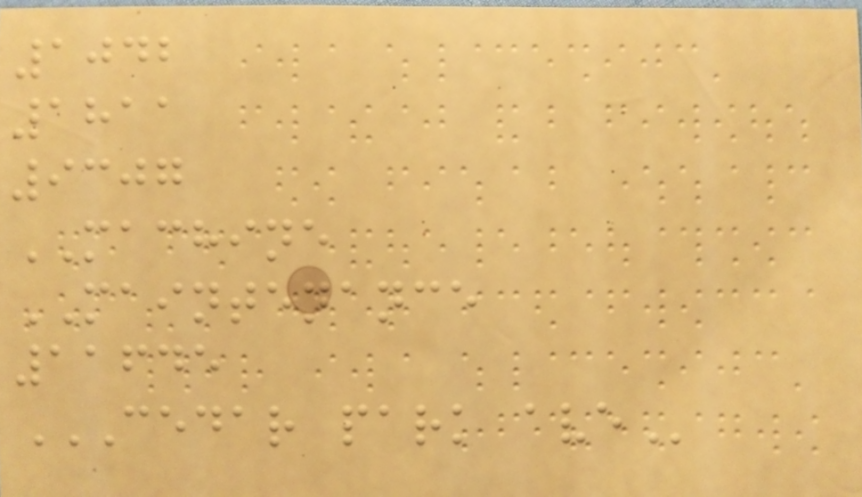1042
1811
9307
MACHINE
MAINTENANCE
11645
CEDAR PARK AVE
